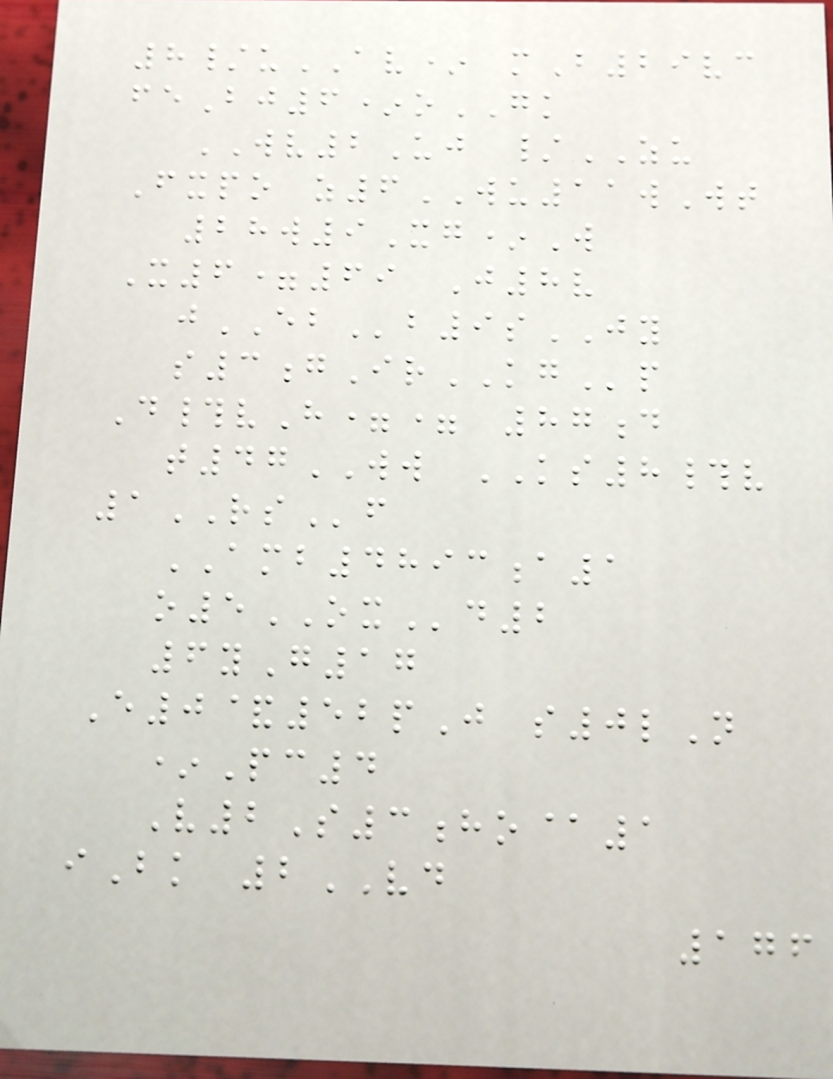8/uAV* mB29vc
feBj6*oGK
WV2Uj /ZU
Fxpo z6WU11wWt
28w9Xg*W
X6=69 J8v
jEBb9sJY
s3gIrKGp
D#vH== 87d
t47WW KS8#v
1RSf
AMB4893a1
o5OXd2
6yG17
E0&52pJ s0lN
*Pc4
V2S3ho@1
iBk 2VD
176
